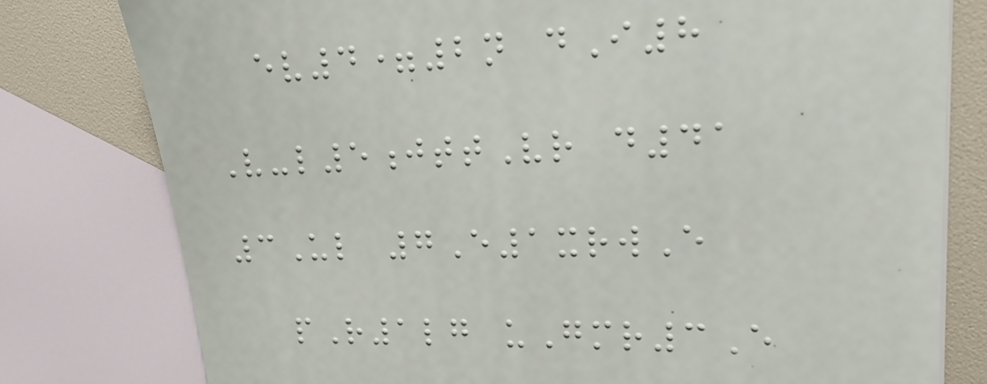ev4=2n dI8
V-l5jttVr d41
3Ul 7E1xrwE
pR1lg uGmr3E
